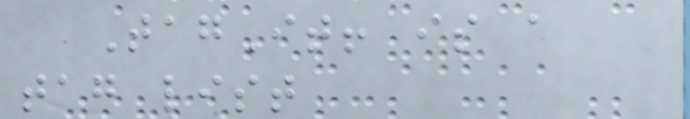TagIt! is a
tag list
